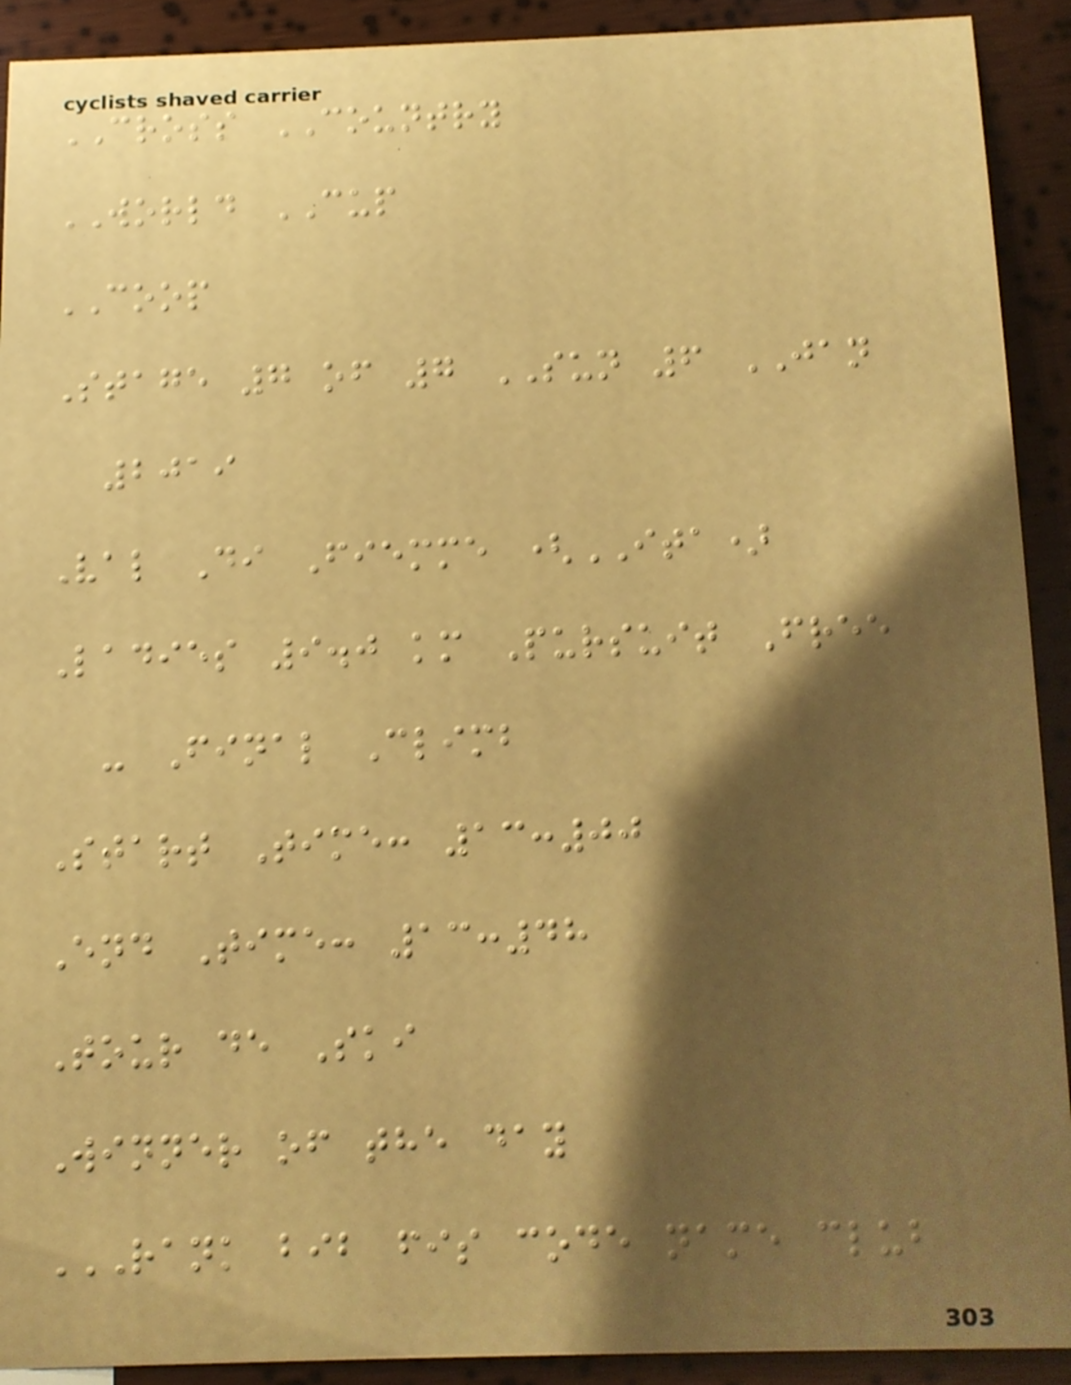CROSS COUNTRY
WORLD CUP
COOP
Stage 7 of 7 SUN 6 JAN
2019
Val Di Fiemme (ITA)
Ladies 9.0 km Pursuit Free
- Final Climb
Start Time: 13:00
End Time: 13:48
Tour de Ski
Winner of the day
RANK BIB FIS CODE NAME CLUB
